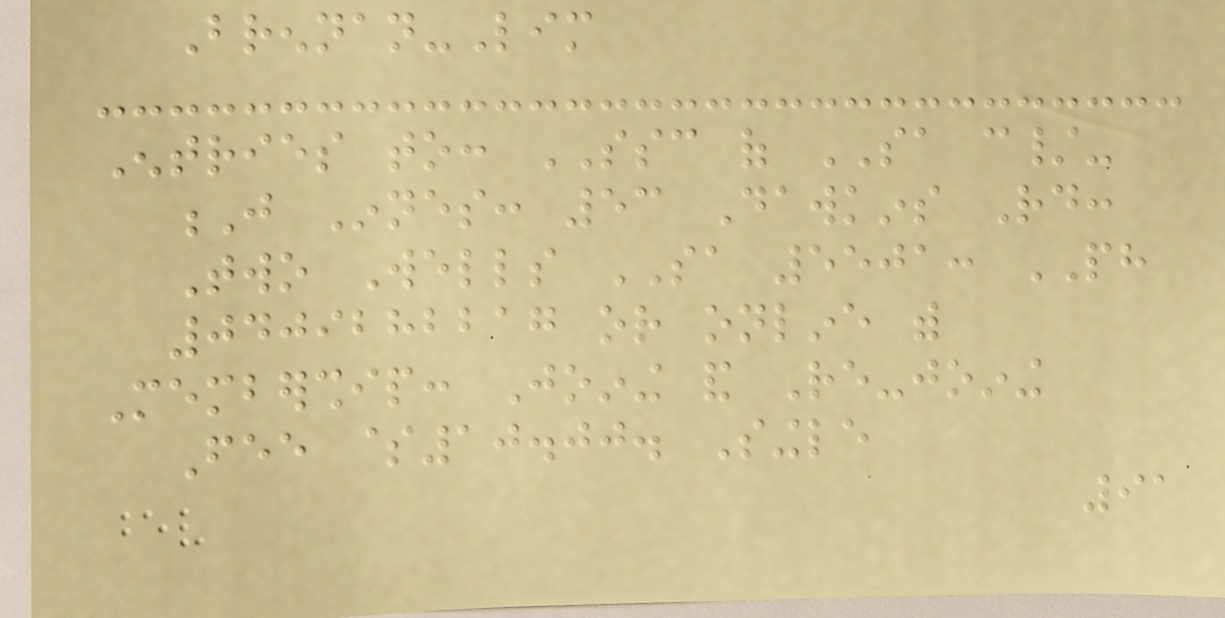Brennan-Lim
Entries to: SSC of SA c/-
J Innes: 53 Dawkins Rd:
Two Wells SA 5501: PH
0409282217 or online with
Membership: Joining and Re-joining
Fee $10.00. Single
91
